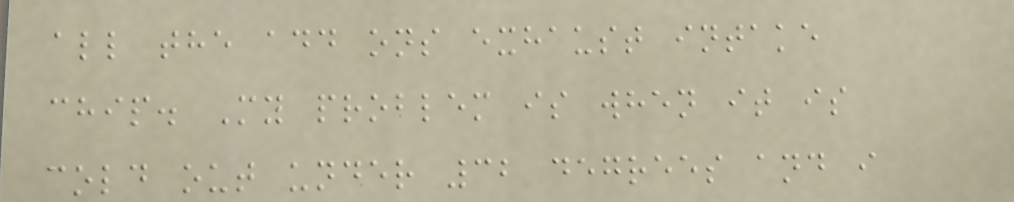all the add ons exhaust intake
chip. My problem is when it is
cold out under 32 degrees and i
